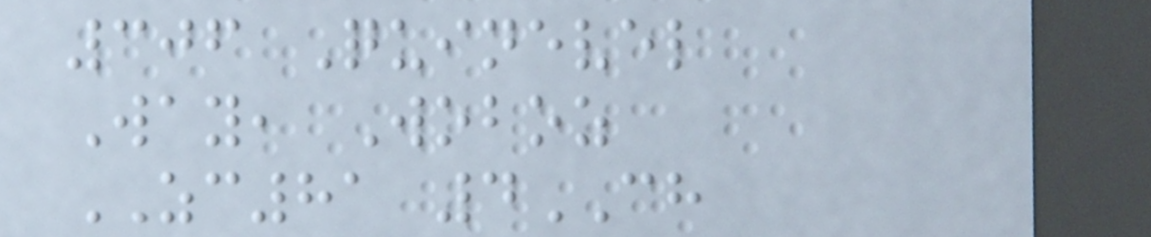306 Quinevel
Way, Woboz
ZC81 4CH
